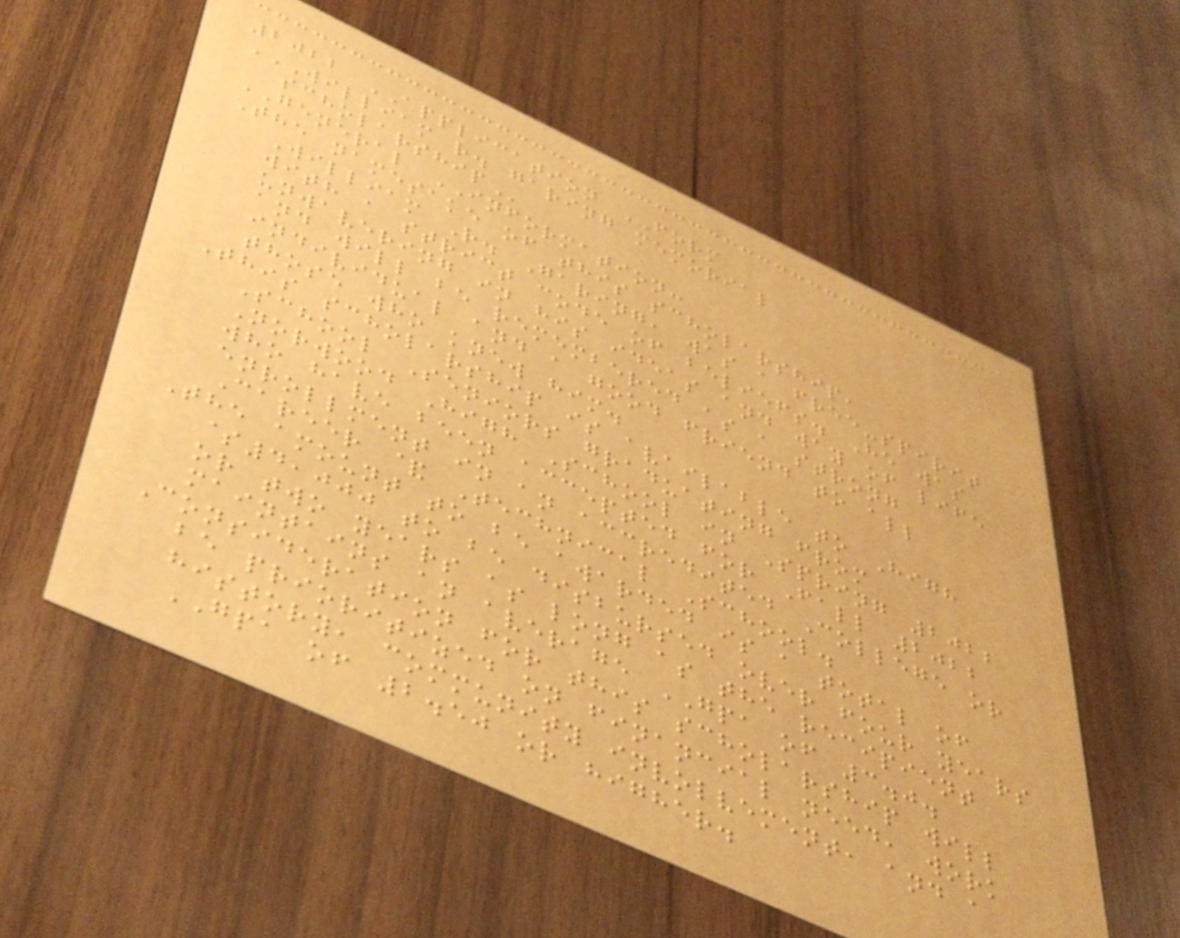2022 APPLICATION FORM
WILLIAM R. GARING MEMORIAL
SCHOLARSHIP
GENERAL INFORMATION:
The namesake of this scholarship,
William R. Garing, was a free-spirit
with a strict code of beliefs. He was
unwavering in his ideas and way of life
and will be remembered as a strong
individual and a good friend to all
those who knew him.
This scholarship is available to High
School Seniors graduating from
Norwood High School in Spring 2022
who have been accepted for Fall 2022
enrollment in an accredited College or
Career & Technical School.
The amount to be awarded is a total of
$4,000 to be disbursed over four years
or two years as long as the recipient
maintains an average GPA of 3.0.
Consideration for this scholarship will
be prioritized on financial need, work
history, community involvement, and a
GPA of 2.50 or higher.
